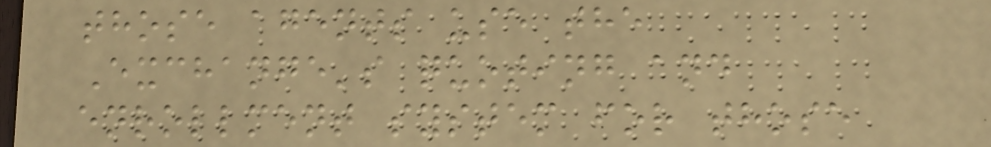those agents use the
Exchange's quoting and
enrollment system for those
